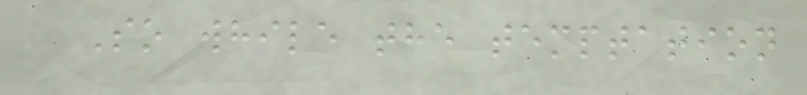So while the temptation
